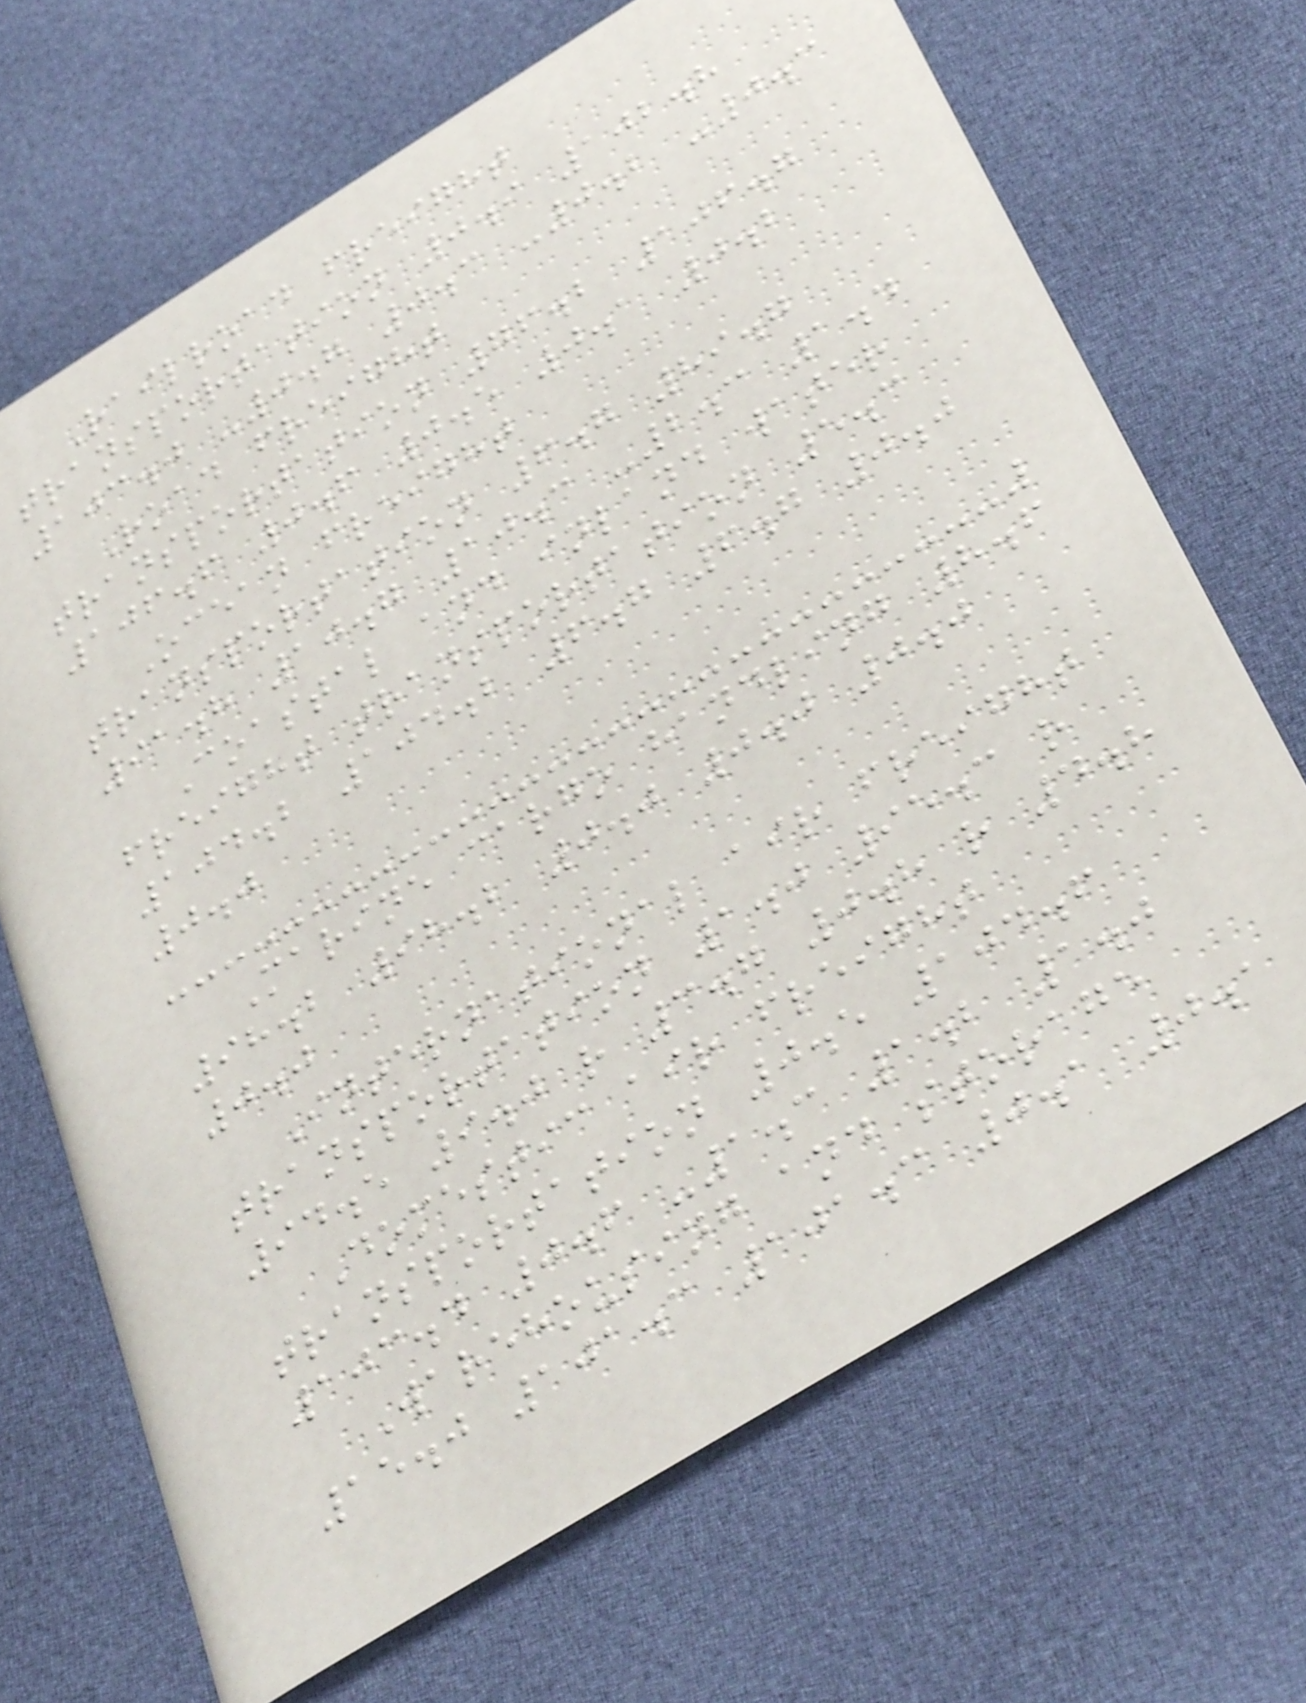Railroad freight
transportation 0.9 102.8
103.0 -0.7 0.3 -0.2 -0.3
Road freight
transportation 76.2 106.7
106.6 0.6 0.5 0.1 0.2
Ocean freight
transportation 6.7 89.7
91.8 10.7 10.3 -2.3 1.4
Coastal and inland water
freight transportation 5.3
104.2 104.2 6.7 6.7 0.0
0.0
Marine cargo handling 8.6
98.2 98.2 0.0 0.0 0.0
0.0
International air freight
transportation 1.0 95.3 r
94.5 9.0 r 3.7 0.8 r 4.8
Domestic air freight
transportation 0.5 104.6
103.4 0.6 -1.3 1.2 1.0
Warehousing and storage
15.0 101.3 101.3 0.1 0.1
